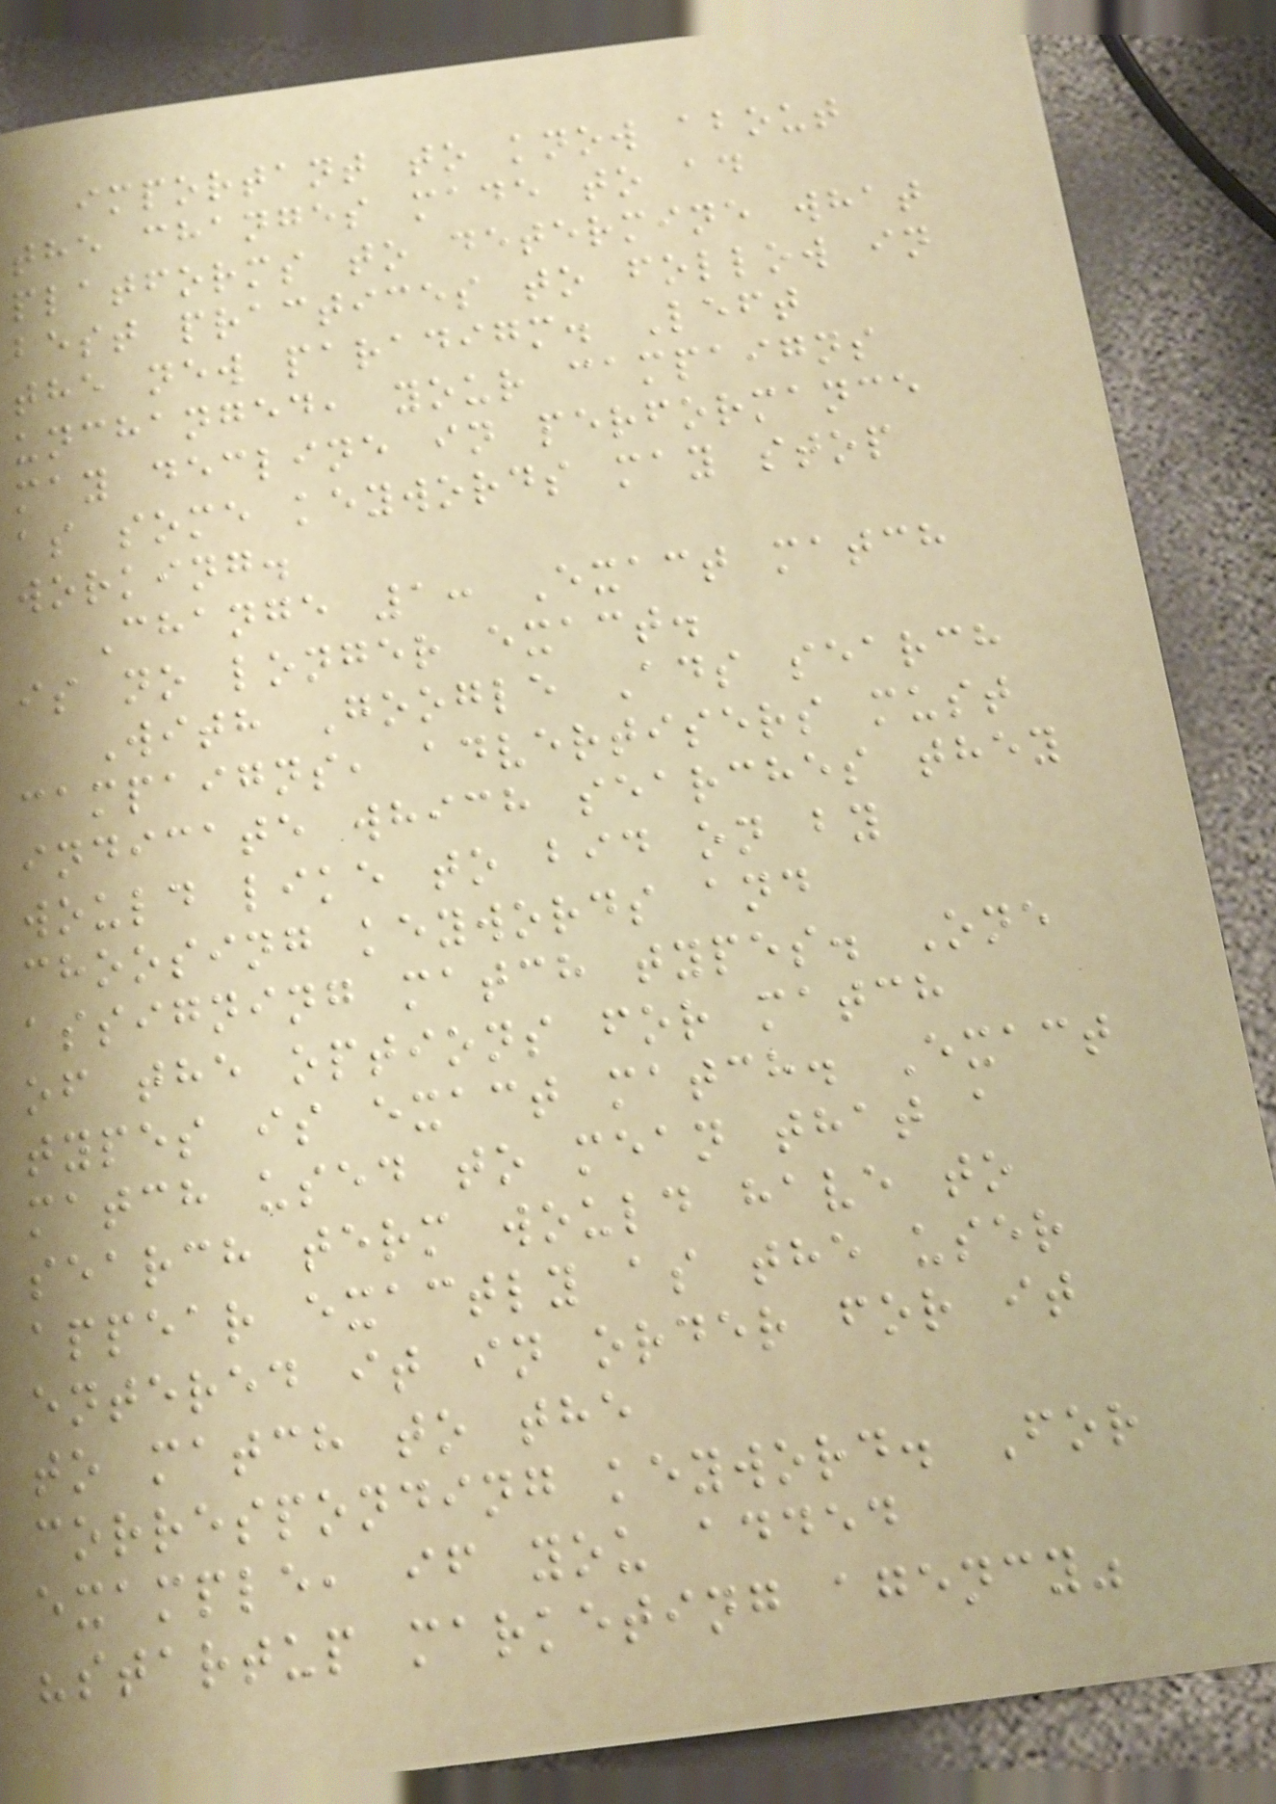important to know about
the changes made to ad
platforms to determine what
best practices to follow in
the new paradigm. Left
unchanged, your campaigns
may decline in performance
as some keywords may stop
working.
Change 1: Exact match
is no longer exact.
With Google Ads search
campaigns, advertisers must
indicate which searches they
would like to bid on by
choosing keywords and
assigning match types. One
of the options for match
types is exact match. Exact
match used to mean that a
search term would have to
appear exactly as the user
entered it in order for it
to match to the
corresponding keyword. For
example, if you added
"startup marketing agency"
